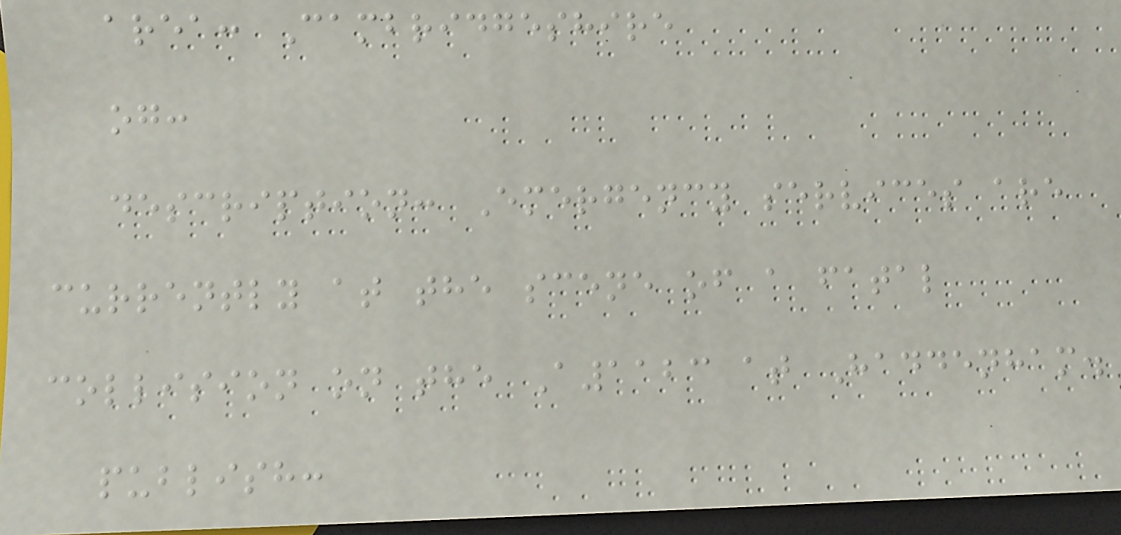area: Cambridgeshire
og:
description: Emergency services are
currently at the scene of a fatal
collision on the A1123 at Haddenham.
publish:
